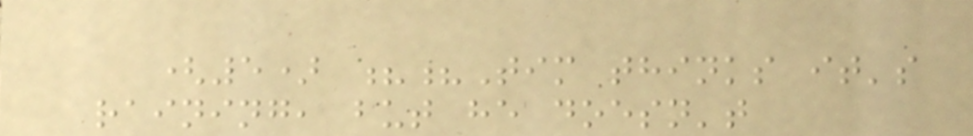(5) ??Tim thinks it's
raining, but he doesn't
